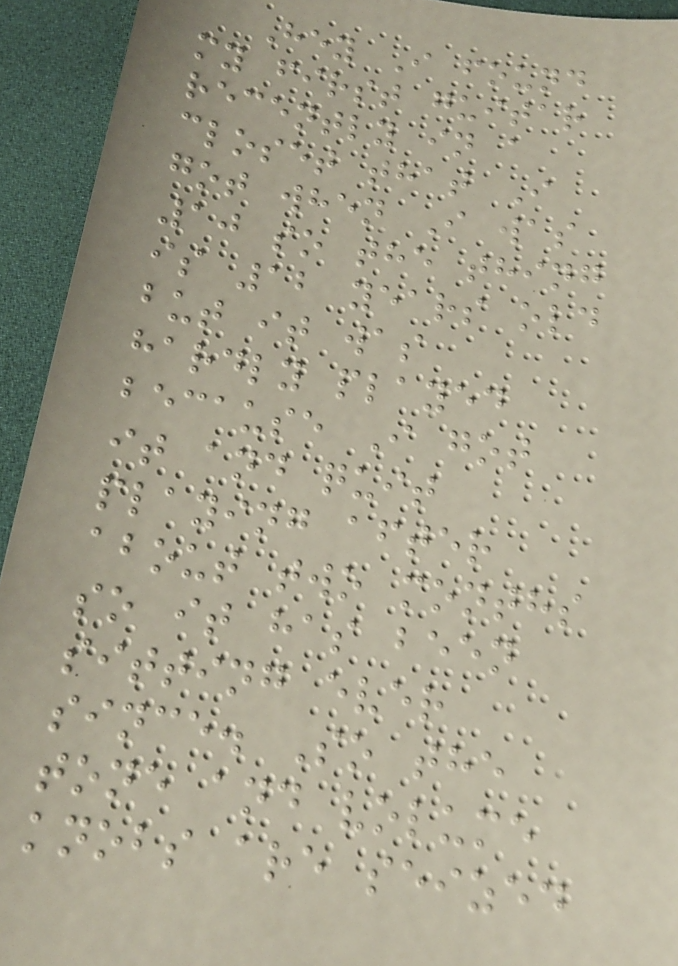Hey I found
my first guitar
recently in a
closet that I
got when I was
10 so the thing
is 12 years old
but it was
hardly played
because I got
it and quit
playing after
about two months
so it has been
sitting ever
since. So the
tone and volume
knobs are seized
